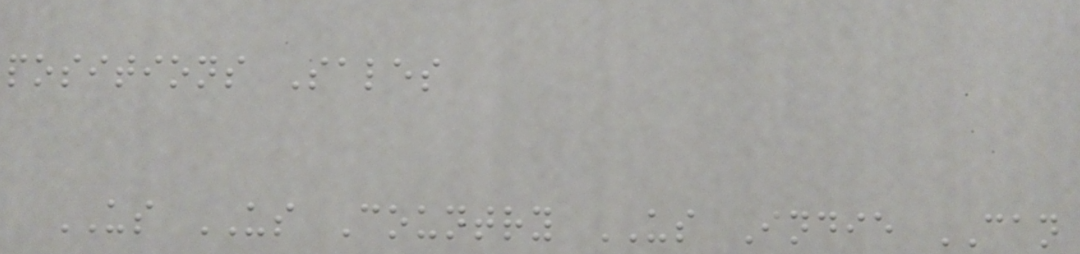positions Sales
US US Country US Indie CAN
